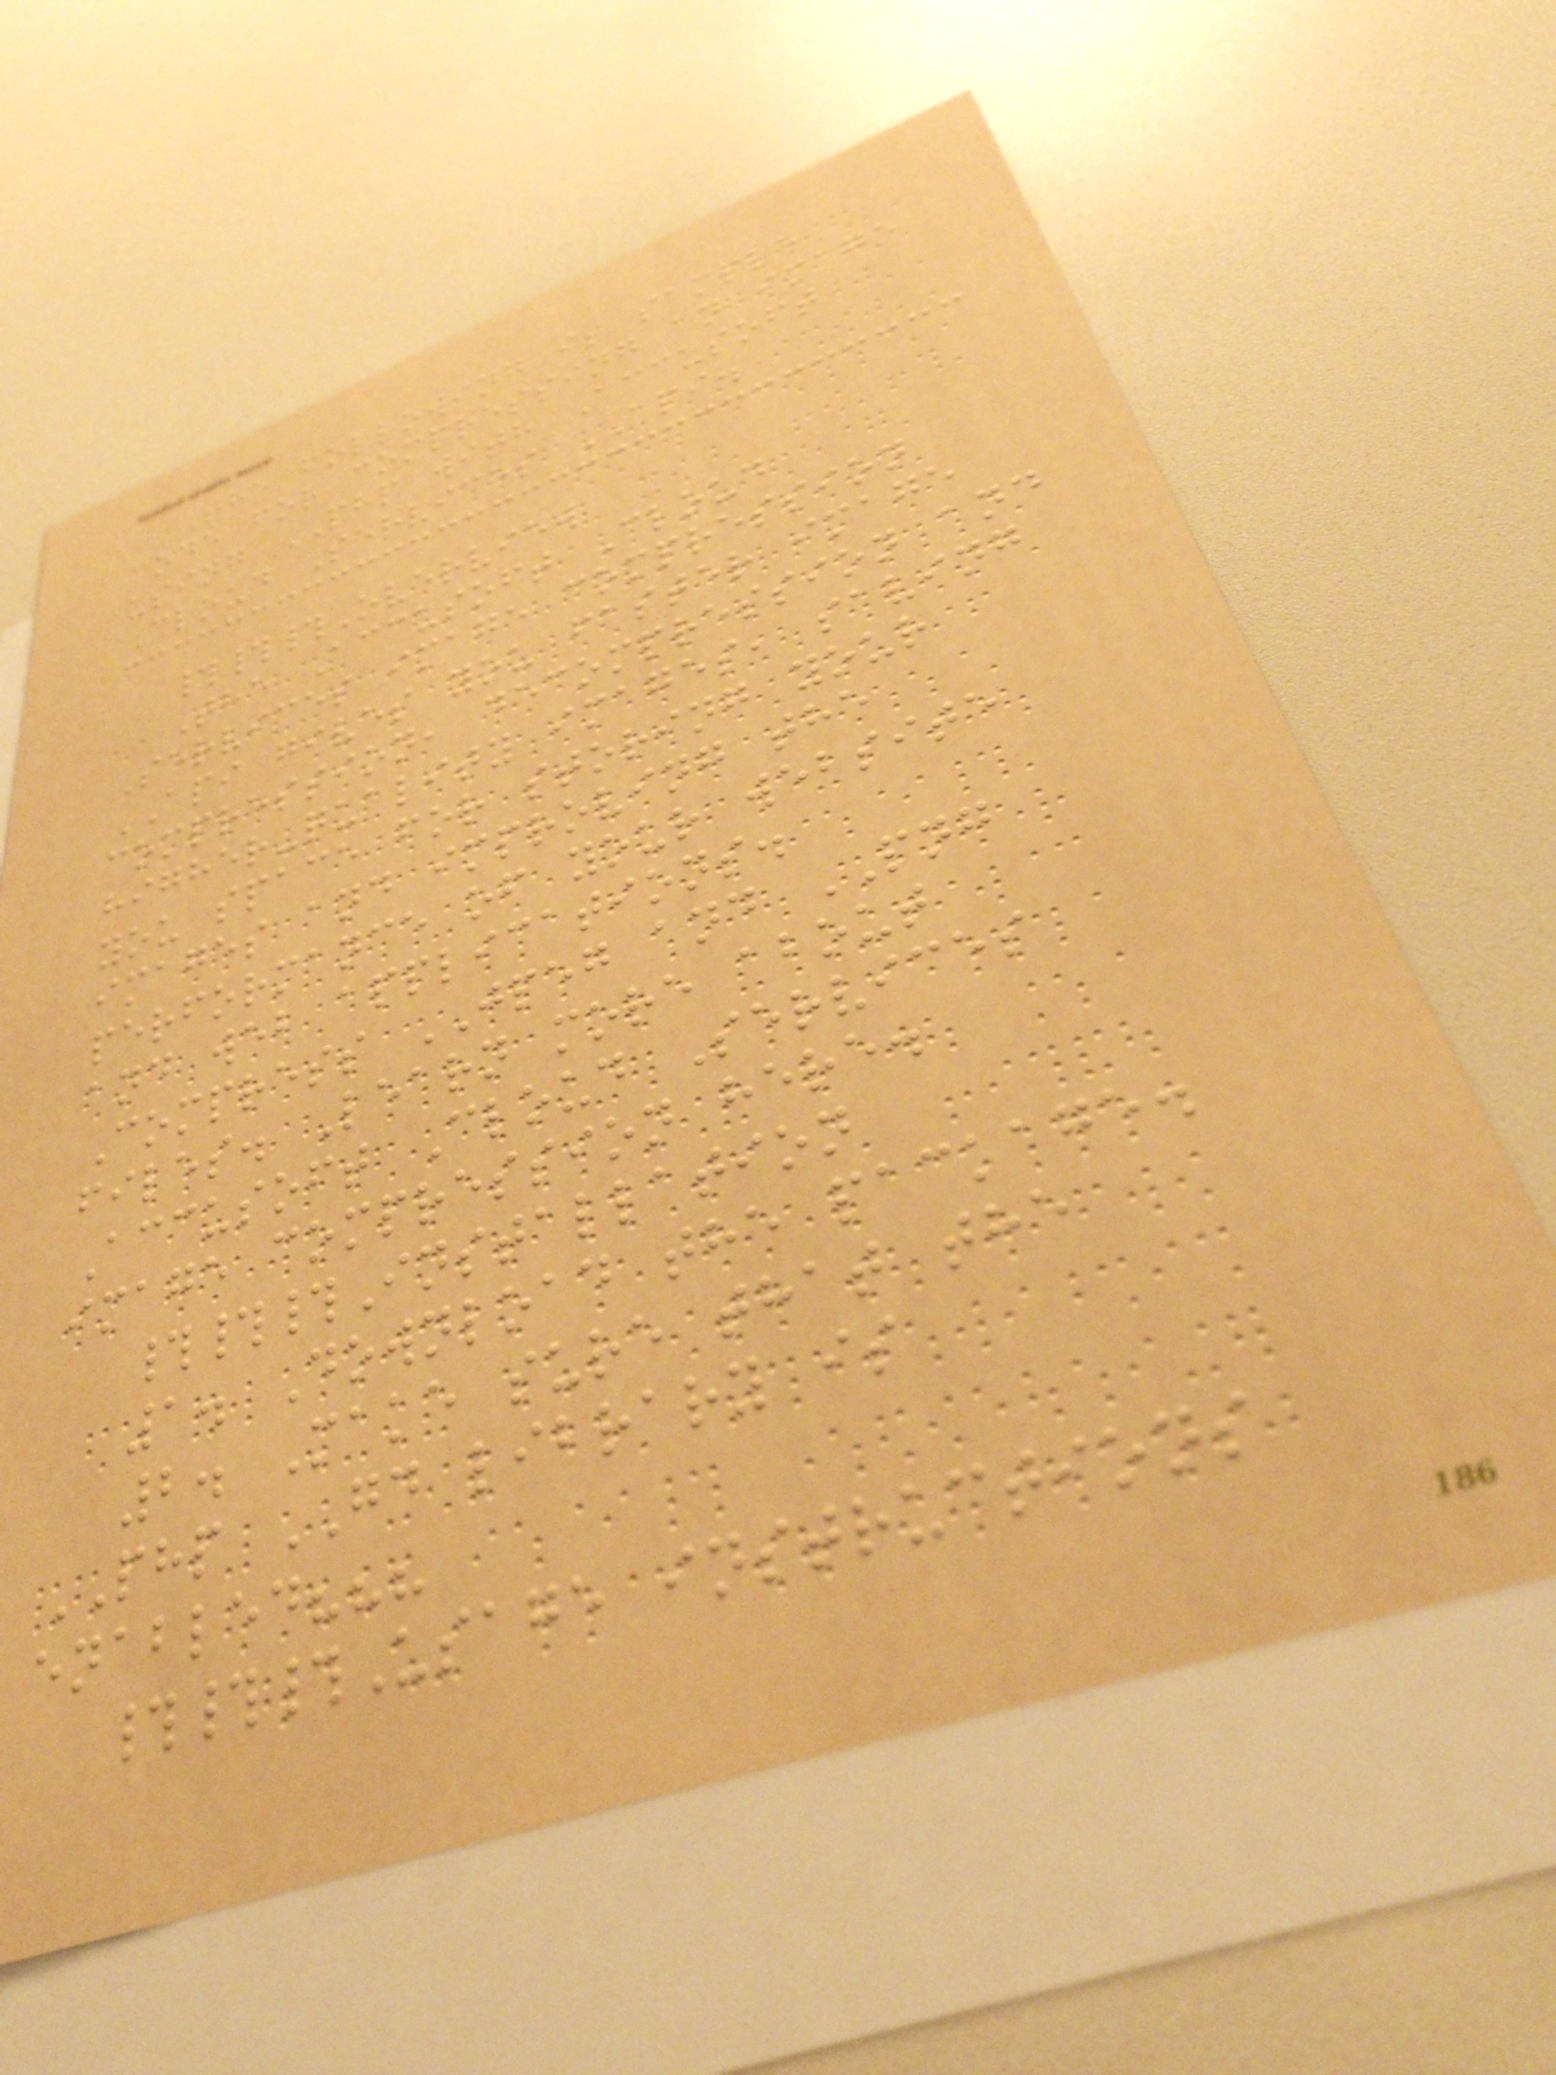The following is sample
code for compressing an image
using PHP with Accusoft
Cloud Services API.
###Overview
The Accusoft Cloud
Services image compression
API gives you faster image
compression, decompression and
higher-quality images, saving
you space for storing your
images and improving the
performance of your website
and web applications.
Compress JPEG and PNG
files. Learn more about
Accusoft Cloud Services
image compression here.
###Installation
1. Download the package.
2. Make sure that the
PHP GD library is
enabled???
###Usage instructions
